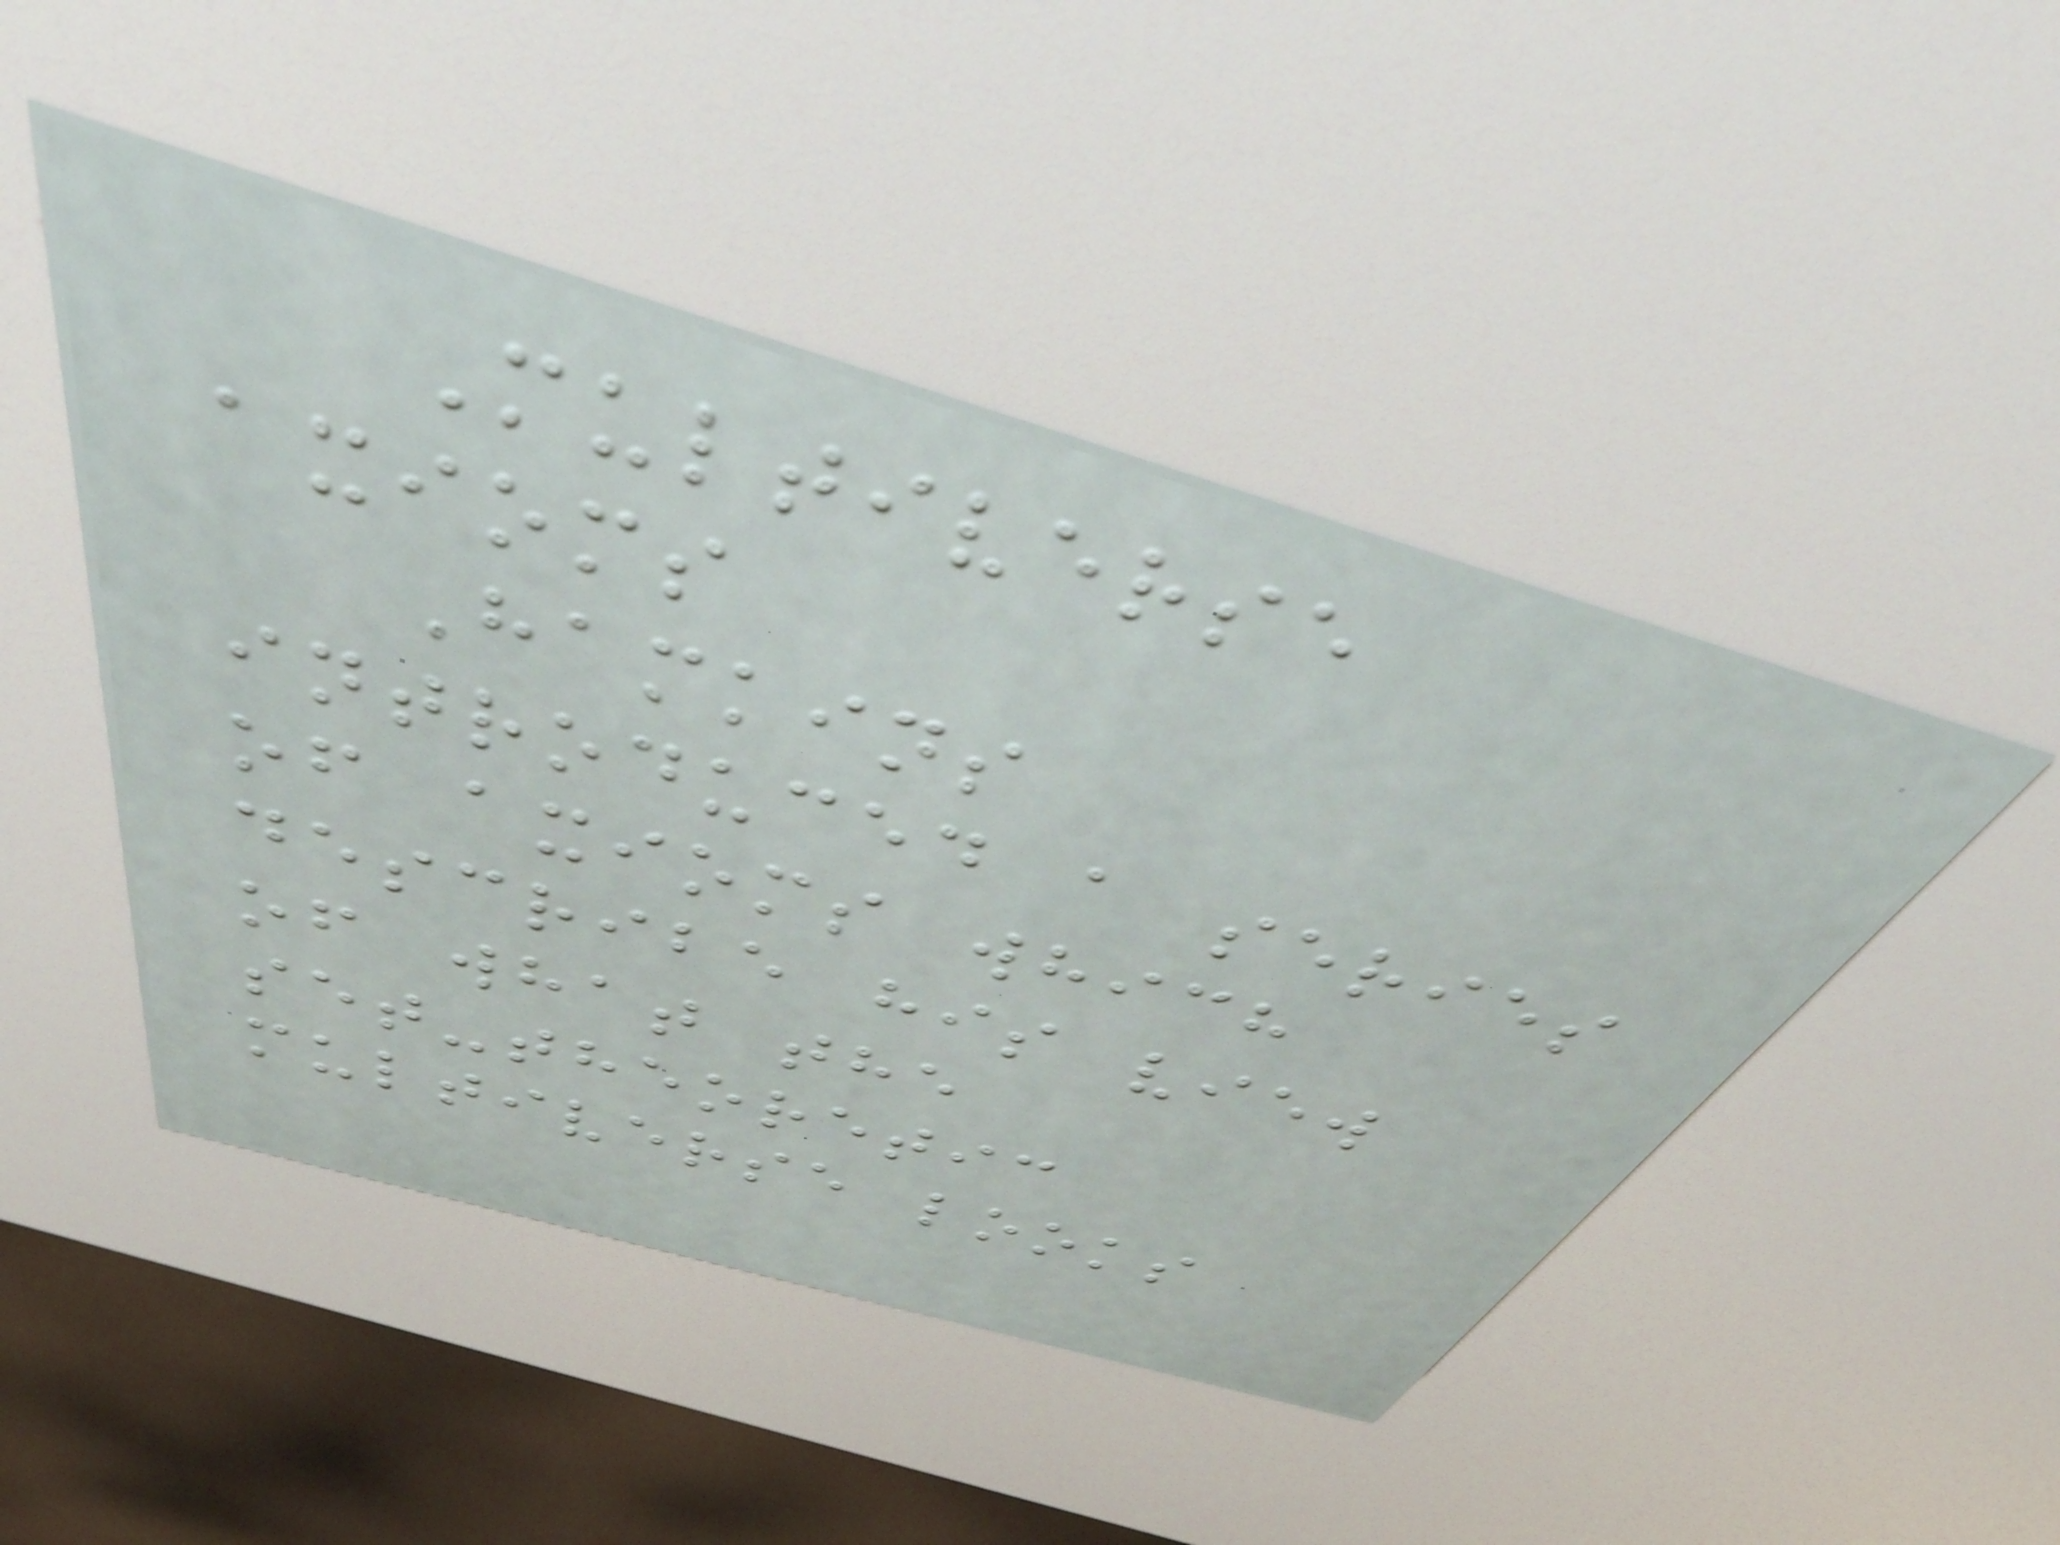Multiverse
axioms
Hamkins
introduced a series
of axioms which
describe his view
of what the
set-theoretic
multiverse looks
